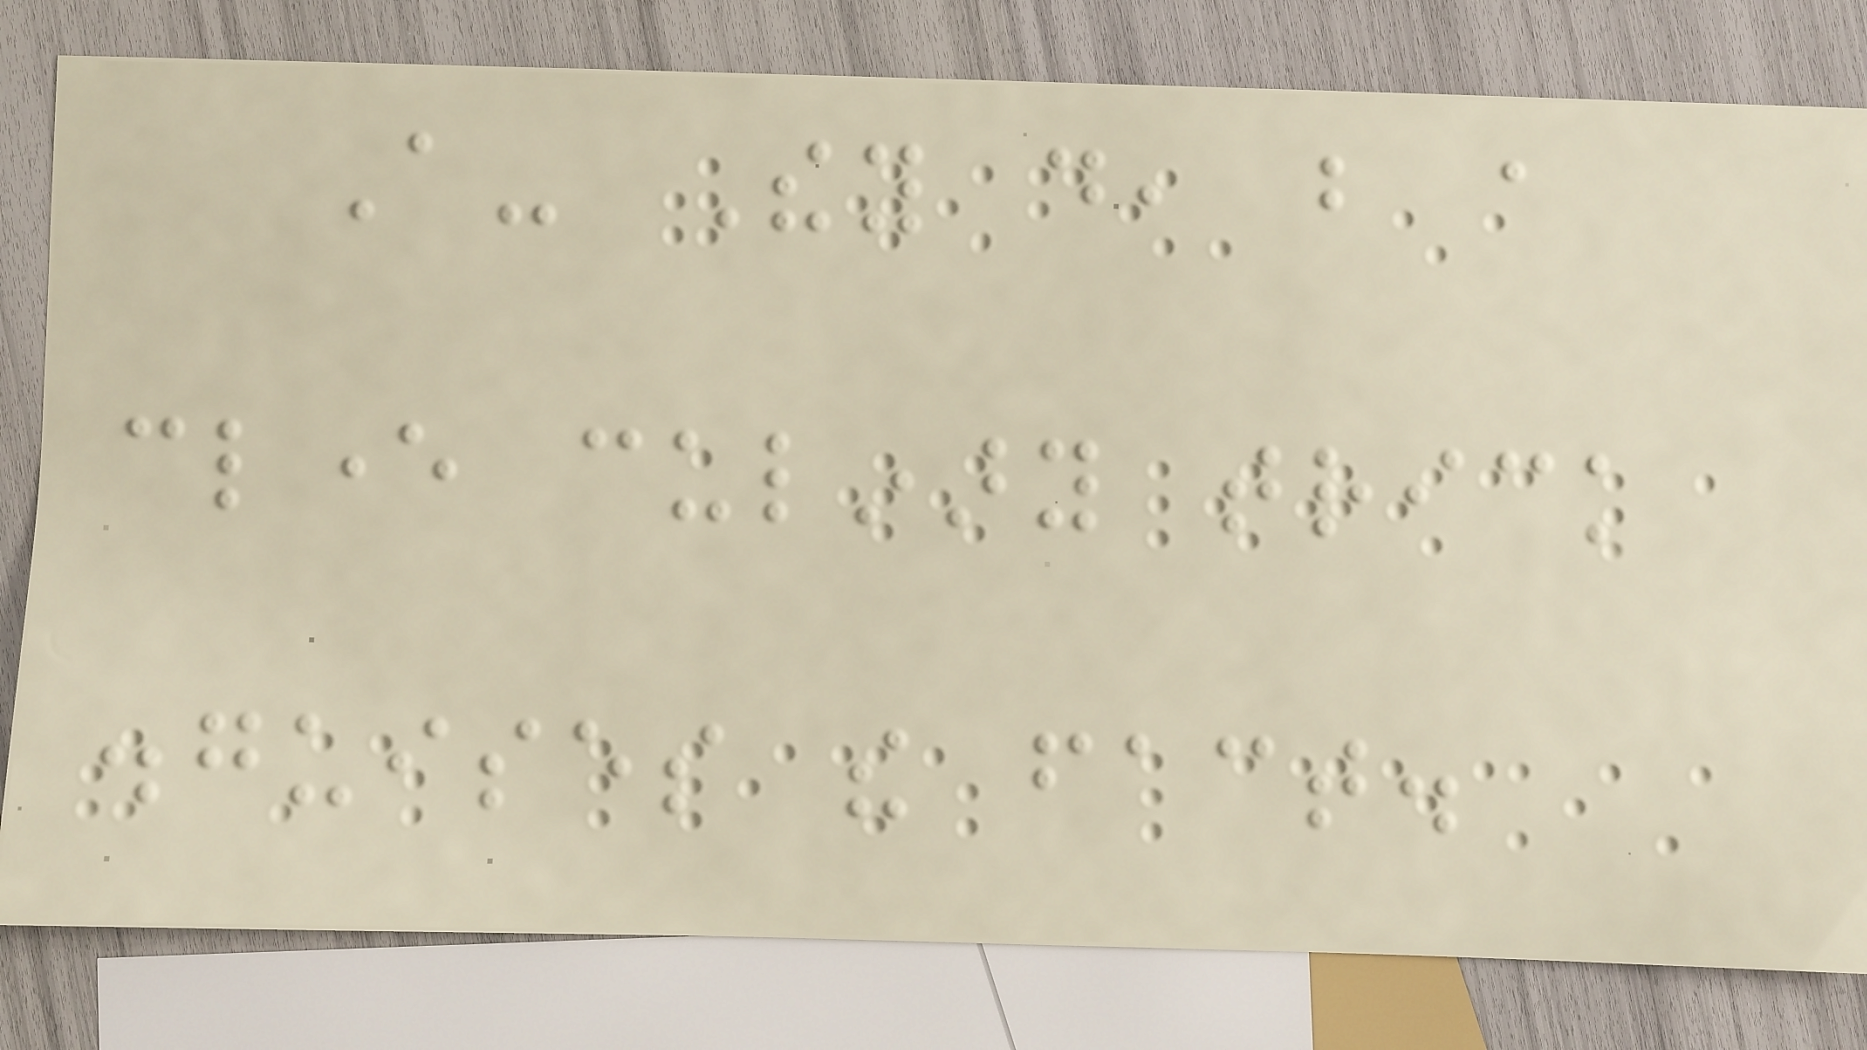A- They do, but a
clever culinary trick
disguises the fact.
